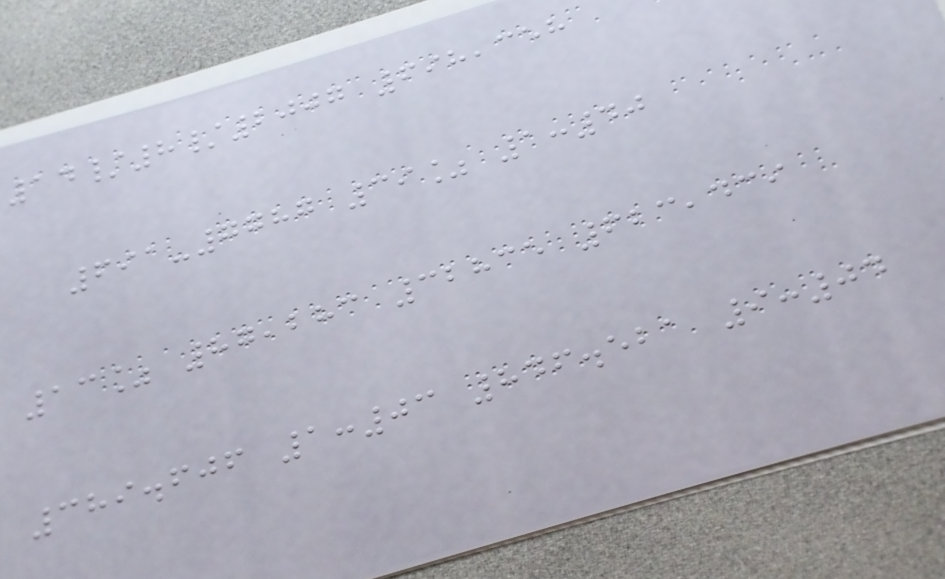14/8/2007 698,358
691-7787 39% 1:40
13% 87,283 32835 623,439
389.606 1:03 846.521 9:04
